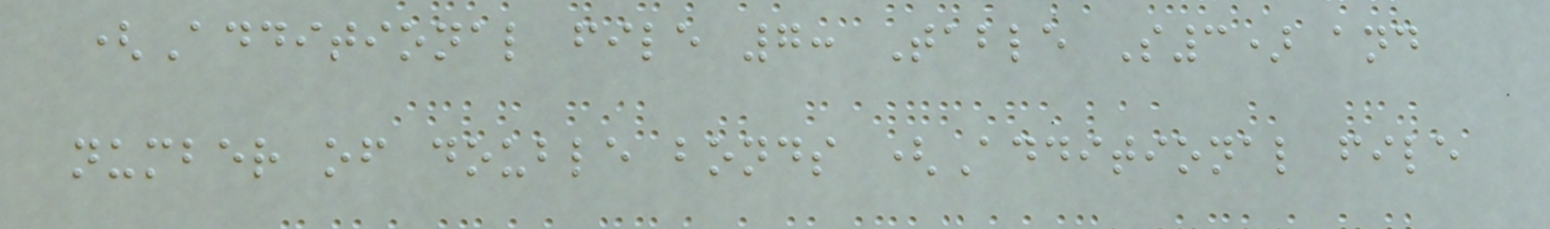(Additional file 7: Table S3) and
number of double bonds (Additional file
